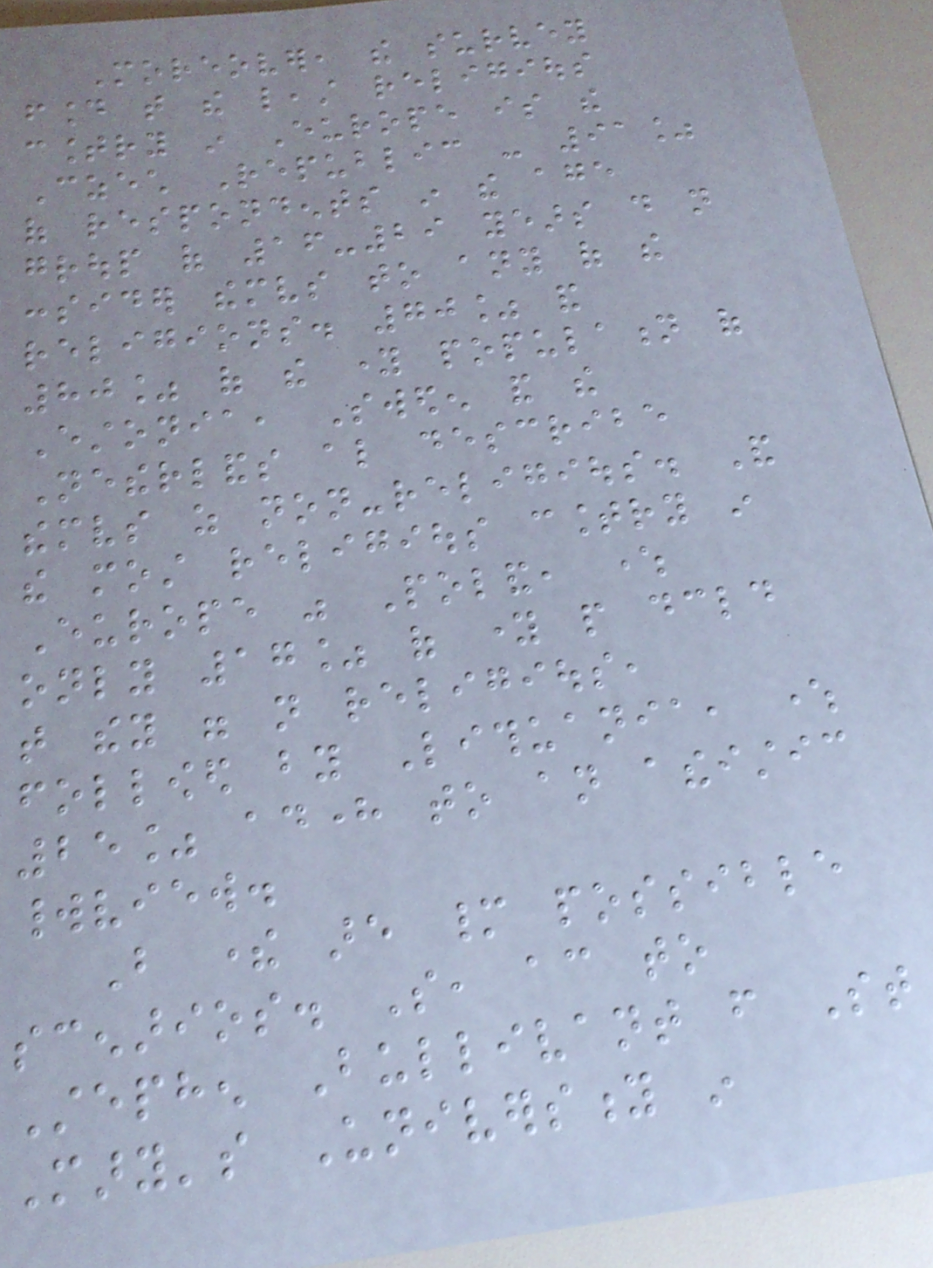Moreover, the survey
found that the least religious
country in Europe is the
Czech Republic - 91%
of respondents in the age
group of 16-29 years do not
consider themselves to any of the
religions. 70% and
80% of the young population of
Estonia, Sweden and the
Netherlands also describe
themselves as non-religious. And
the most religious country in
Europe was Poland, where
only 17% of young people declared
that they were not religious,
followed by Lithuania, where
25% adhere to an atheistic
worldview.
But there are many possible
scenarios. So, according to
Stephen Bullivant from St
Mary's University in
